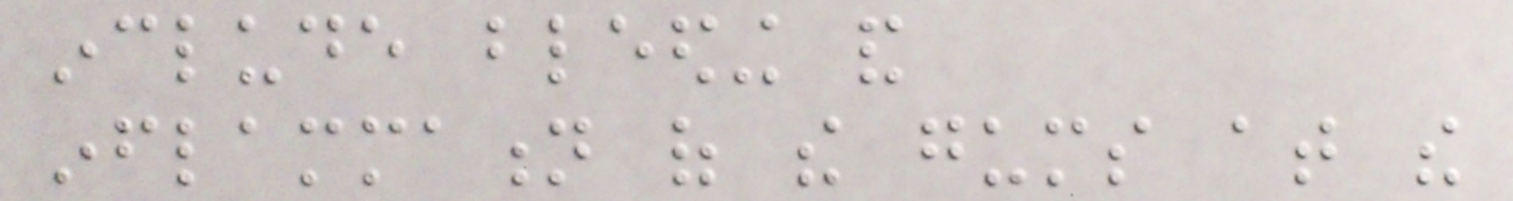include bleeding and
inflammation of the gums at the
